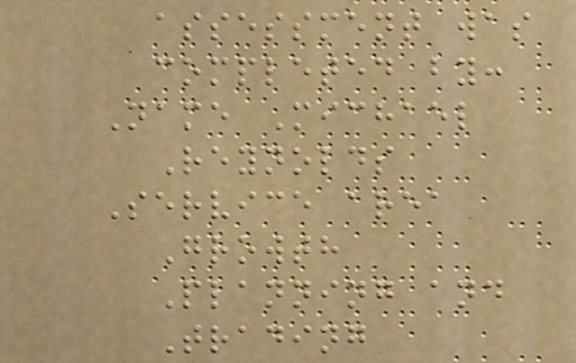assessment was
completed by:
Name Michael
Reynolds
Service area
Growth
Planning and
Trading
